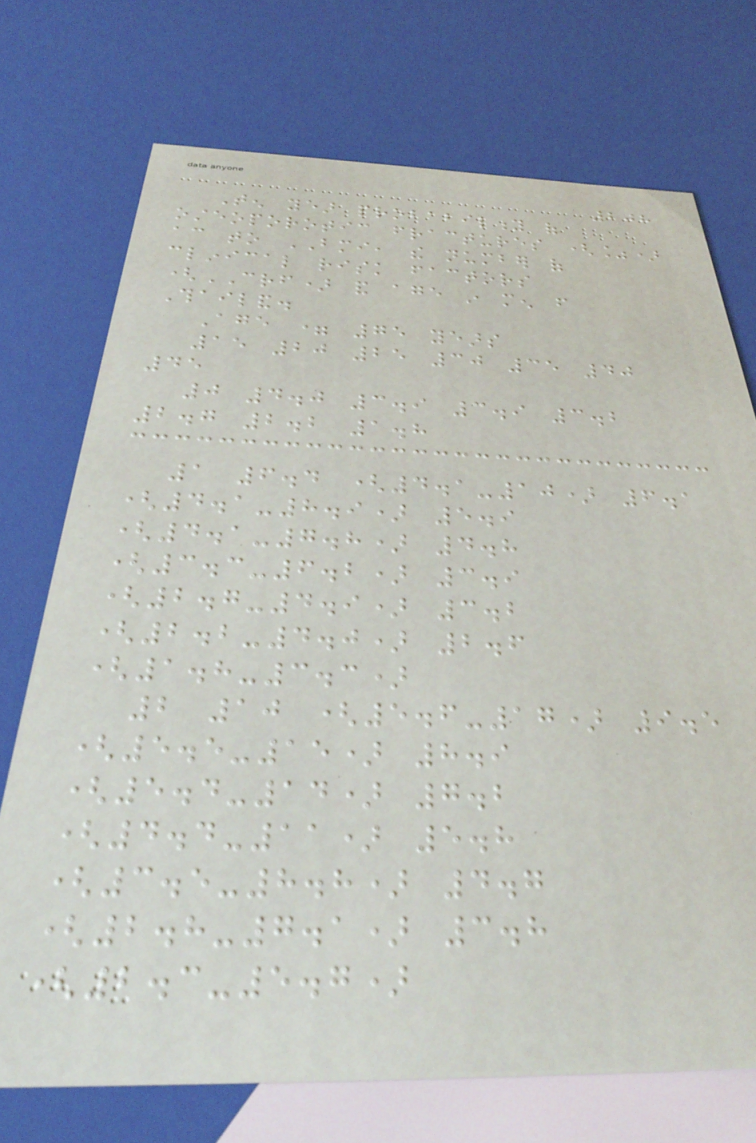208
Ten year probability of
osteoporotic fractures (%)
according to BMI, the number of
clinical risk factors
(CRF) and age in men from
Thailand.
Age = 75 years
15 20 25 30 35 40
45
0 4.0 3.9 3.9 3.2
2.7 2.2 1.8
1 6.4 (4.1-10) 6.1
(4.1-8.9) 5.9
(4.1-7.8) 4.8
(3.3-6.2) 3.9
(2.7-4.9) 3.2
(2.2-4.0) 2.6
(1.8-3.3)
2 10 (5.6-17) 9.5
(5.5-15) 8.9
(5.4-14) 7.2
(4.4-11) 5.8
(3.5-8.8) 4.7
(2.8-7.1) 3.8
(2.3-5.7)
